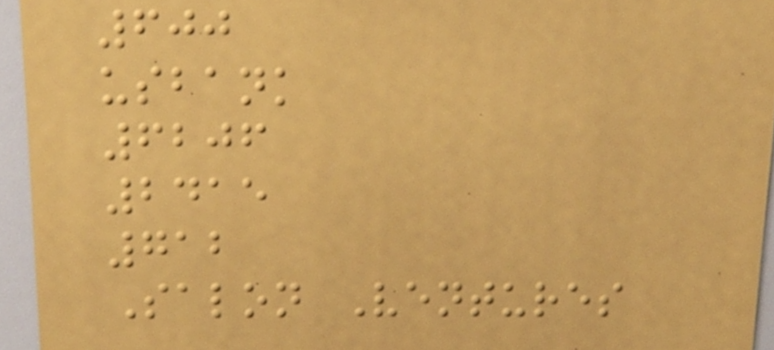600
usbank
6206
2415
712
Salon Ventures
